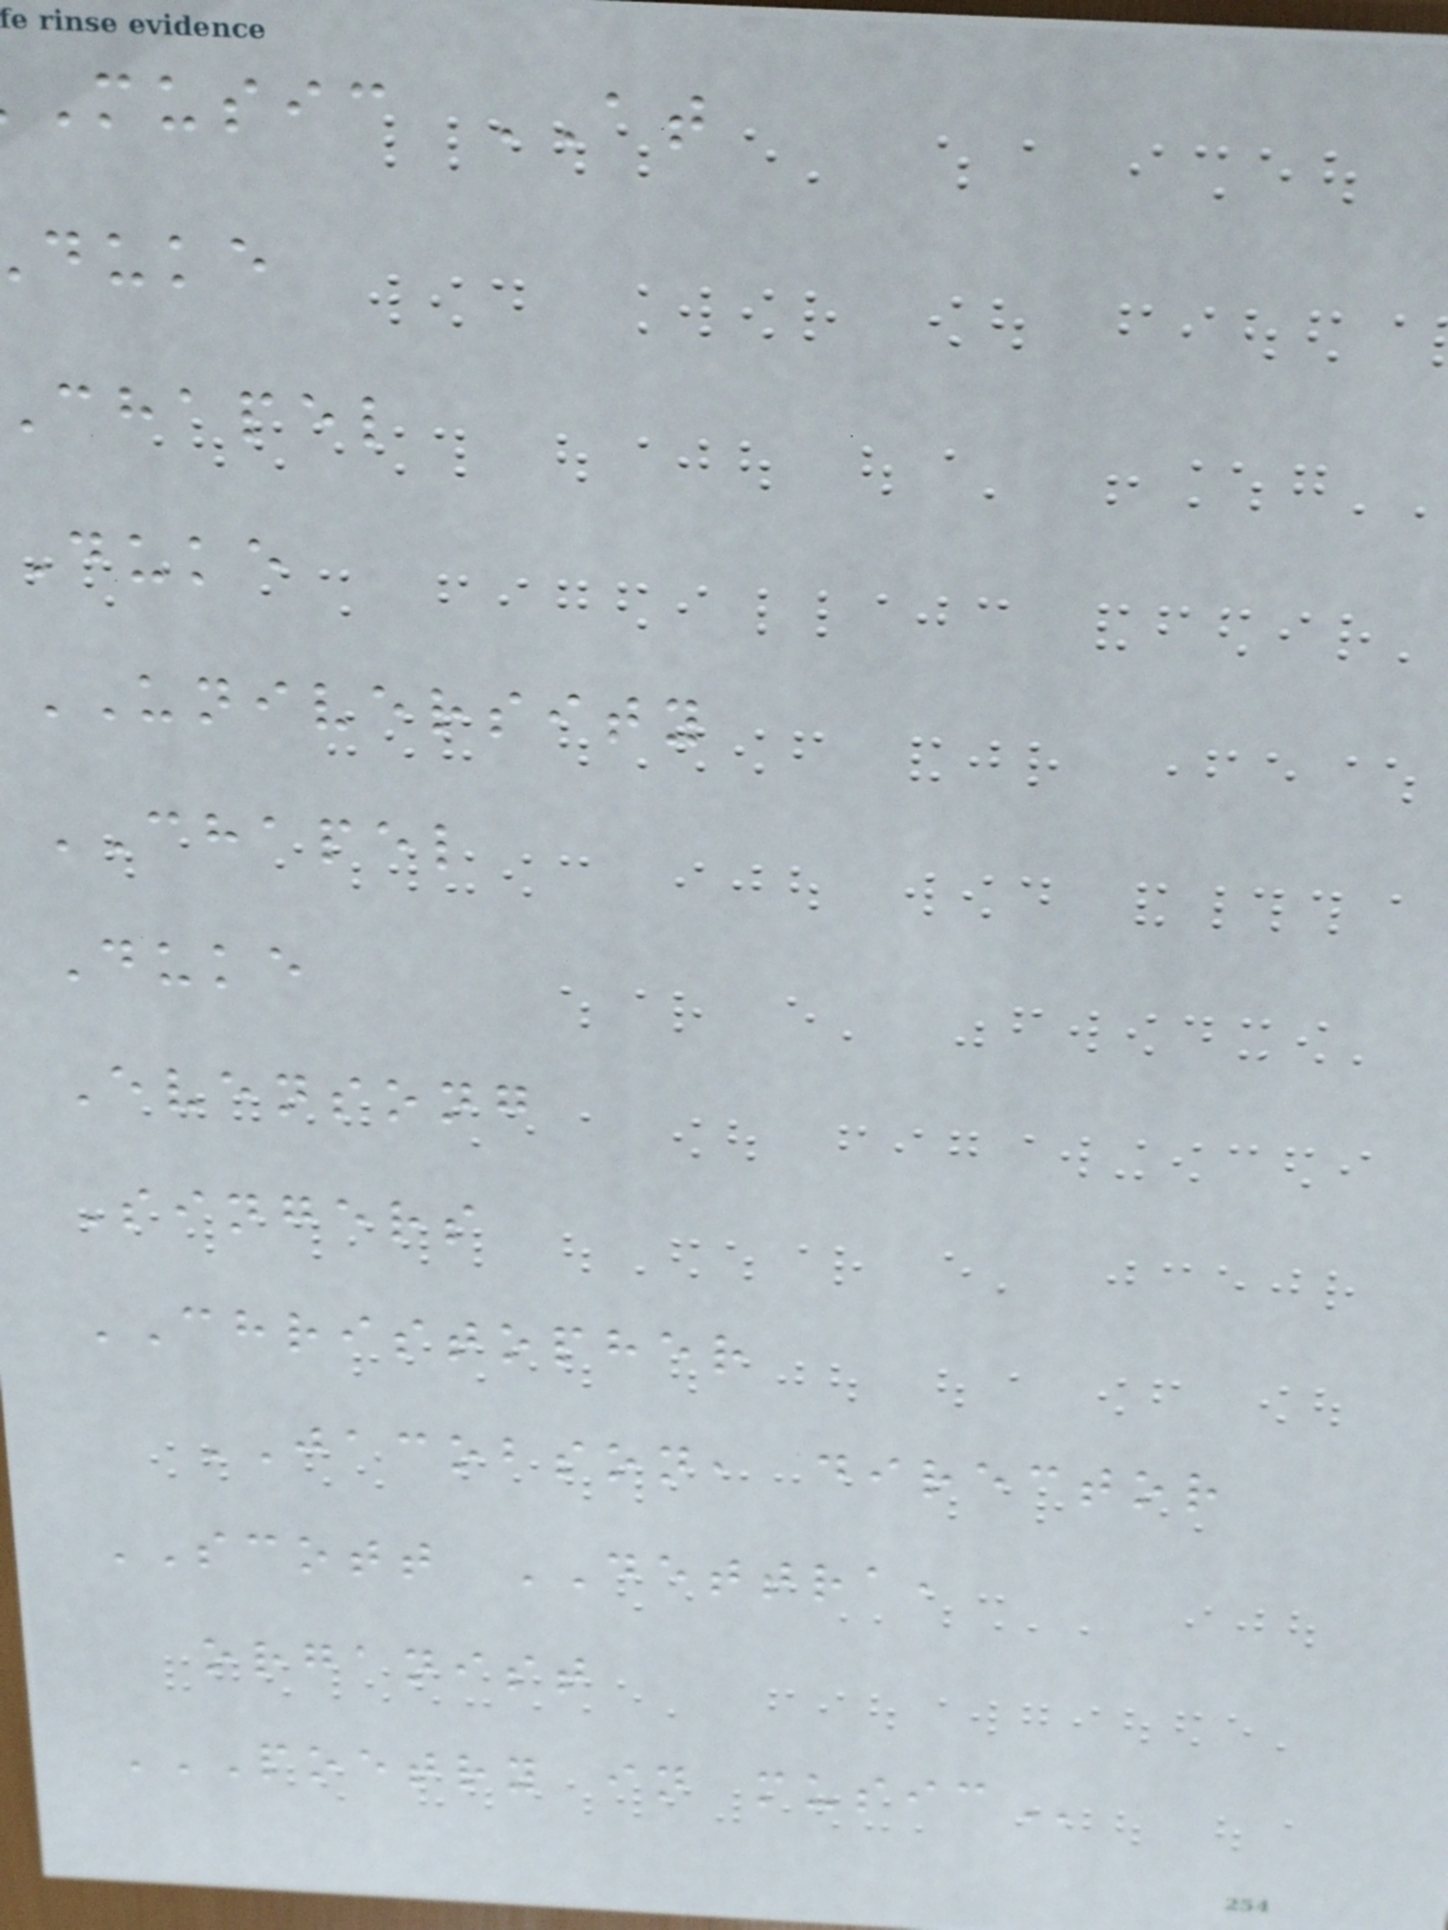music AT
duke
chapel
Duke
UNIVERSITY
CHAPEL
Duke
Evensong
Singers
CHRISTOPHER
JACOBSON, director
SCOTT DETTRA,
organist
POETRY IN MUSIC
